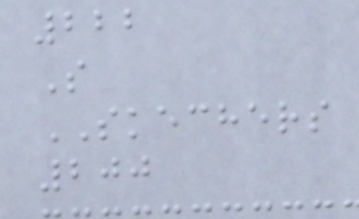222
S
SKECHERS
200
